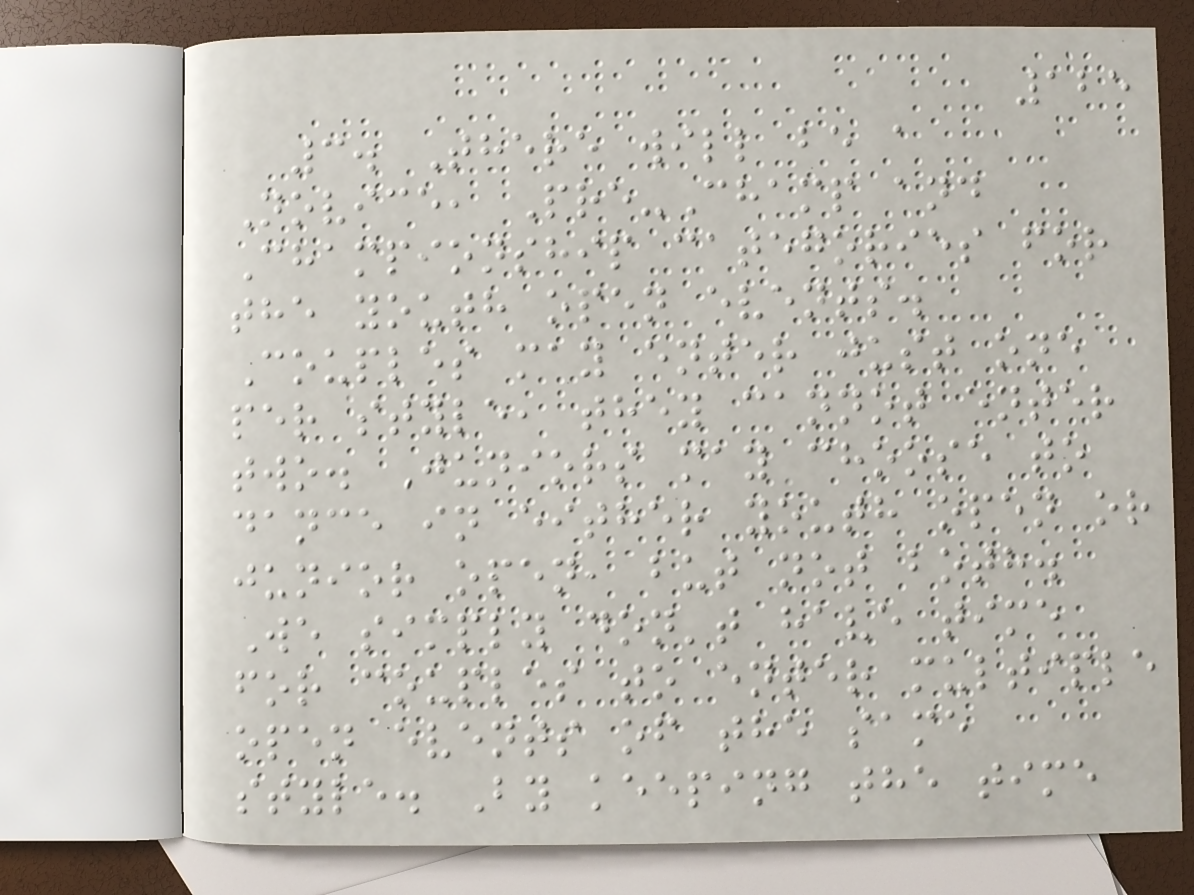125
3. There will be a
Novice, Pre-Champ and
Championship categories for
the youth open events.
Couples may enter just one
per style, they cannot enter
two. Juniors may choose to
dance in either youth open or
junior open, but not both.
We simply don't have time
for couples to enter multiple
open events of the same
style. By keeping the time
